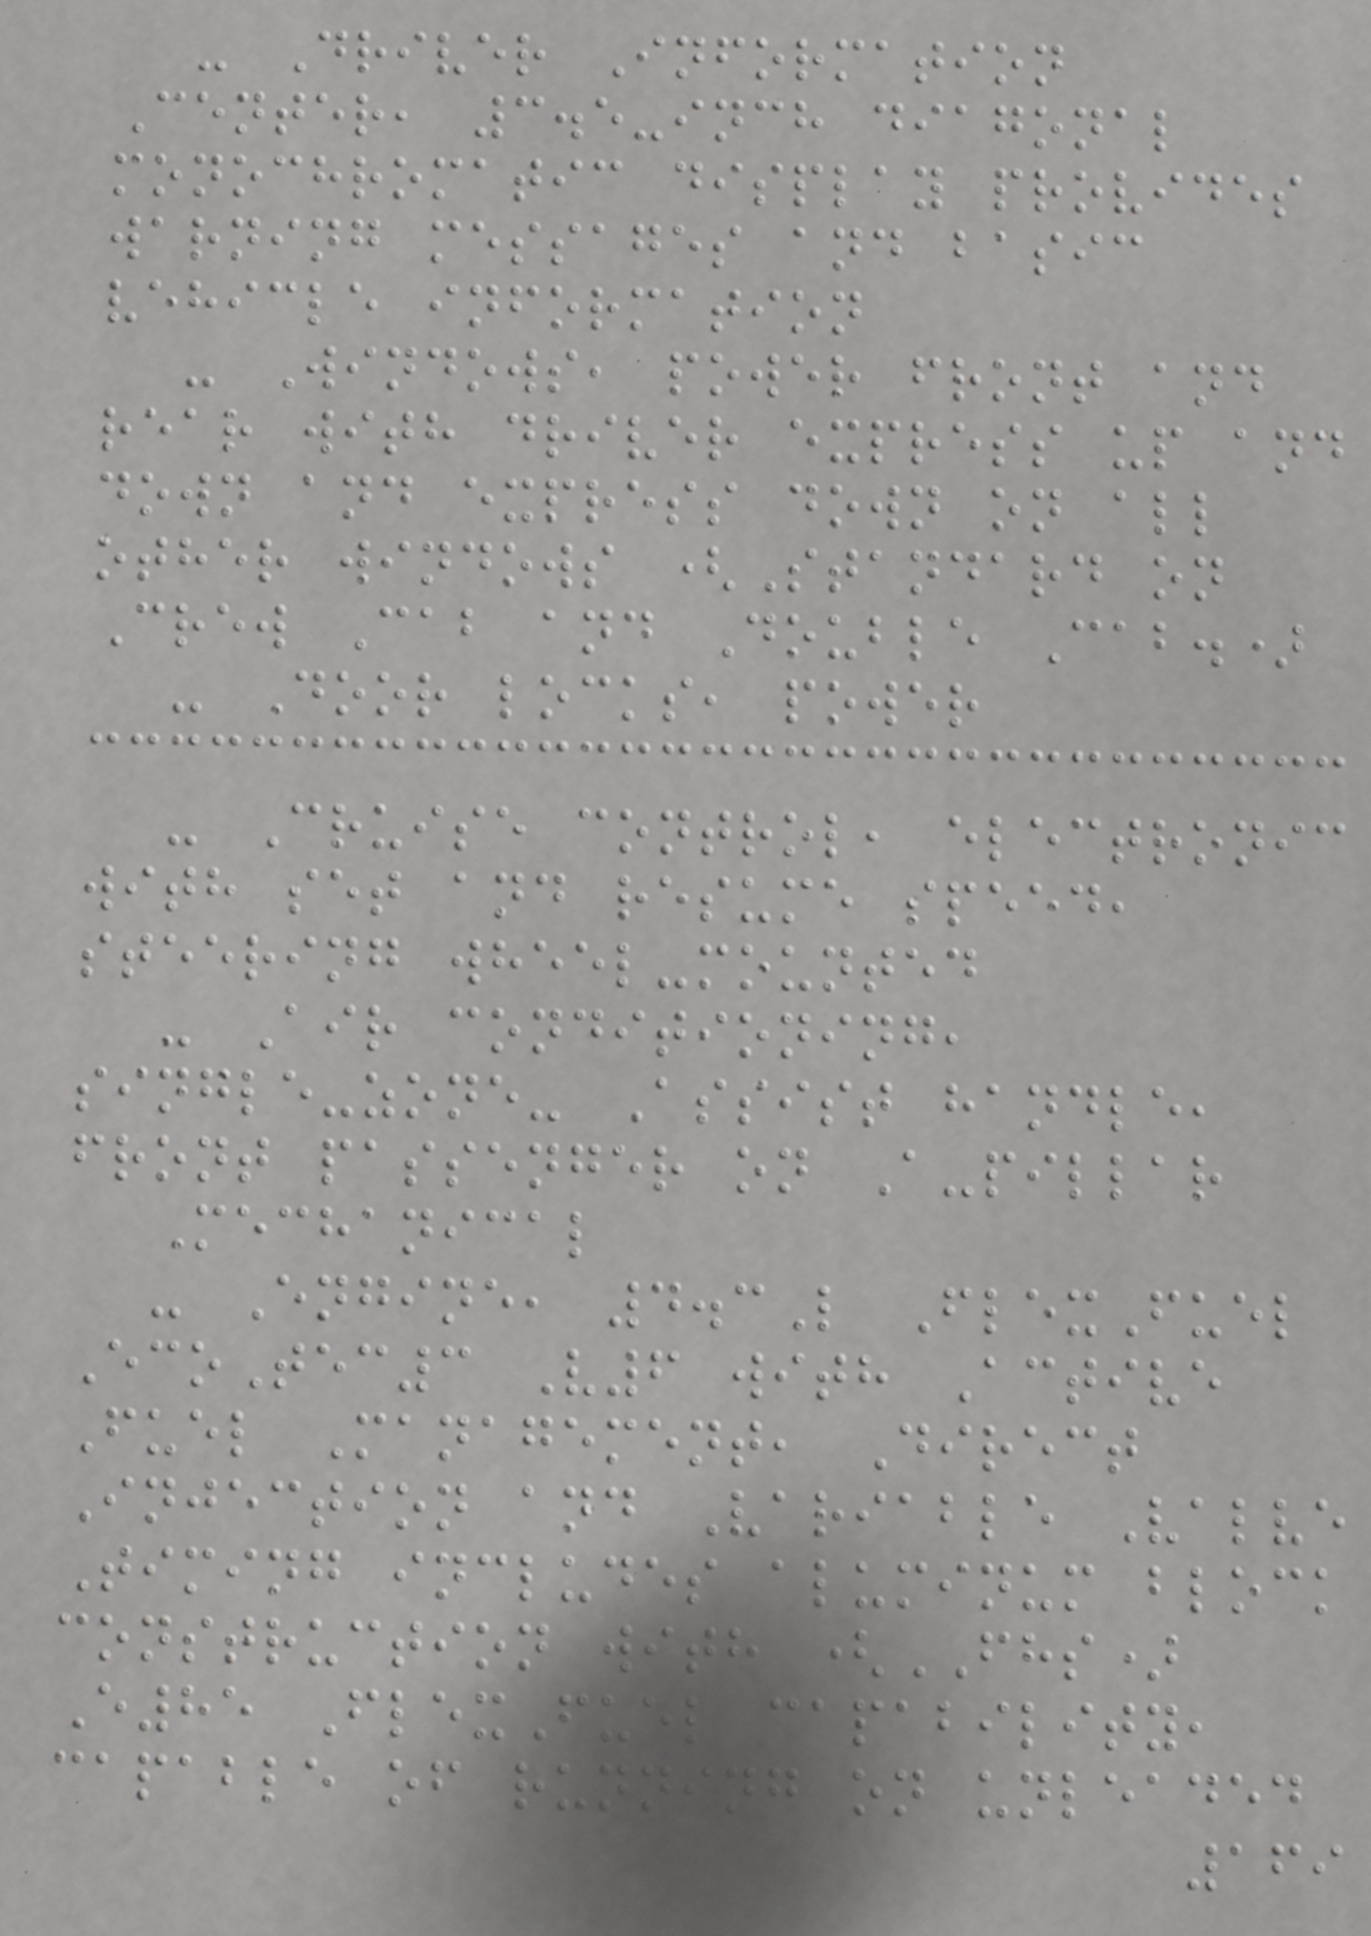- Driver Information
Center, 3.5-inch diagonal
monochromatic display provides
warning messages and basic
vehicle information
- Windows, power front and
rear with driver express up and
down and express down on all
other windows (Standard on
Crew Cab and Double Cab.)
- Door locks, power
- Cruise control, electronic
with set and resume speed,
steering wheel-mounted
- Air conditioning,
single-zone- Assist handle,
front passenger on A-pillar
Mechanical
- Engine, 4.3L FlexFuel
EcoTec3 V6 with Active
Fuel Management, Direct
Injection and Variable Valve
Timing includes aluminum block
construction with (FHS)
E85 FlexFuel capability,
capable of running on unleaded
169
